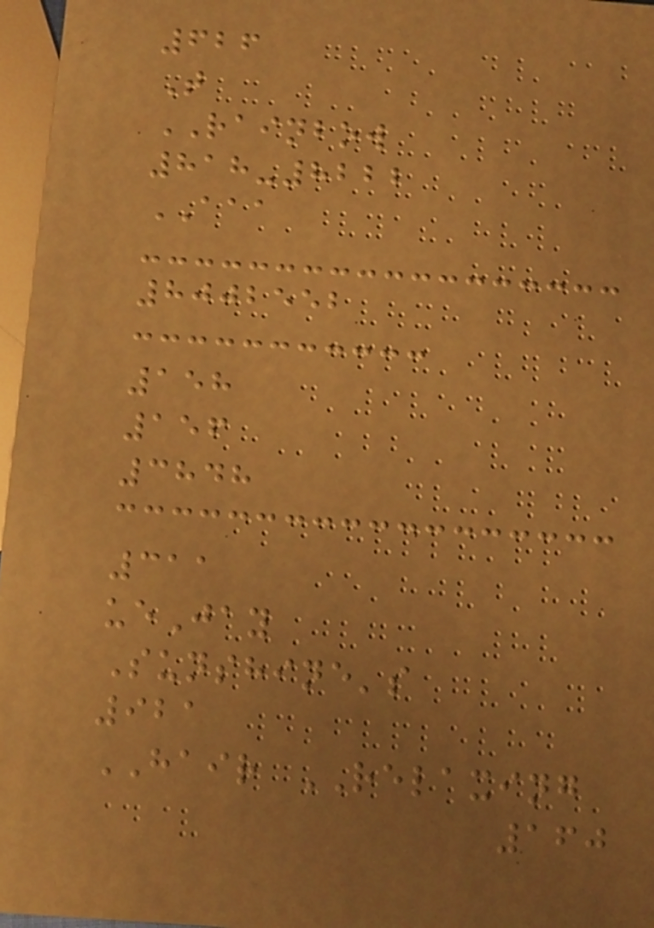626
T
RAINBOW
818-8222
AAA
8002552
158
156
3848
311
ueJay
Sunshine's
921
HAIR RELAXING
160
